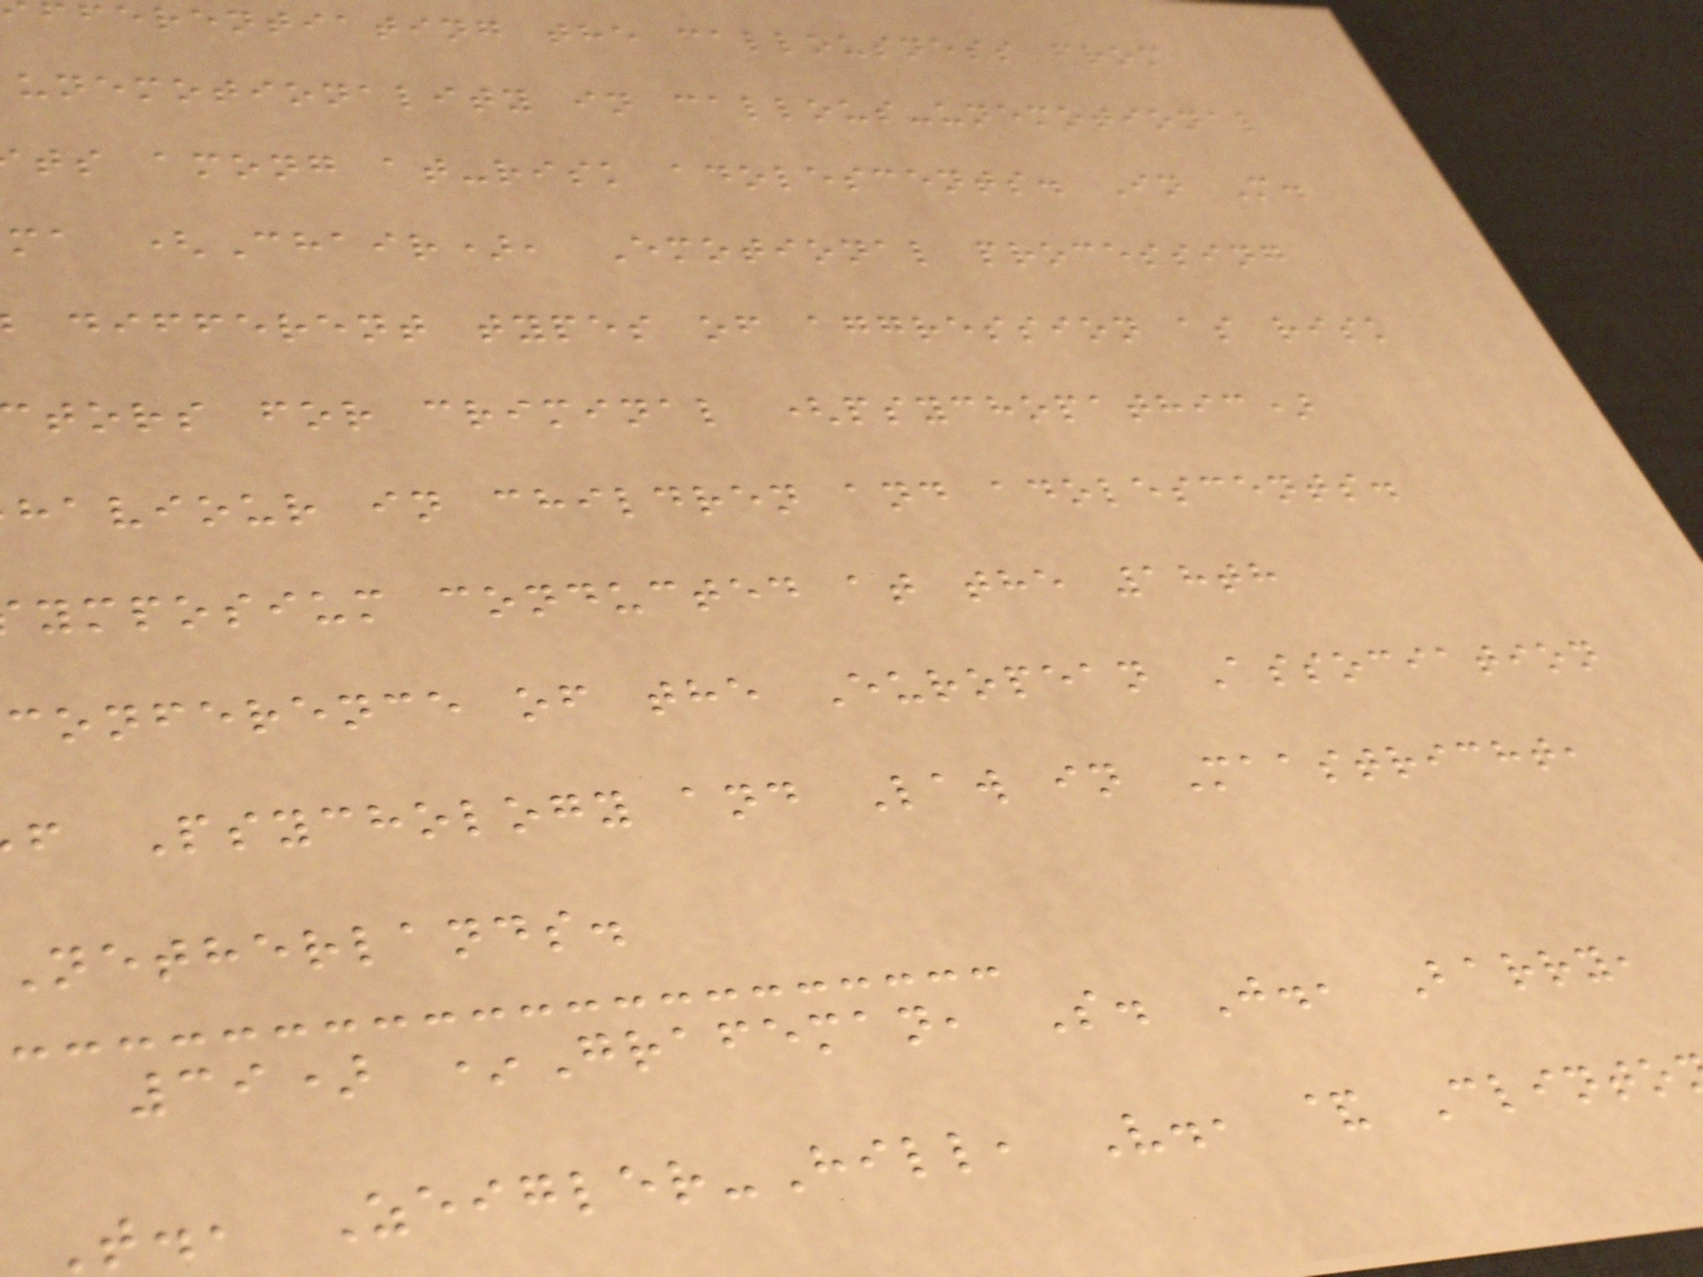ferentiating the callousness from
unemotionality in callous-unemotional
ts among at-risk adolescents. In M.
ma (Chair), Emotional processing
different types of aggression as risk
tors for criminal (psychopathic)
haviour in children and adolescents.
ymposium conducted at the 18th
conference of the European Association
f Psychology and Law in Maastricht,
netherlands.
39) *Grafeman, S. J., Barry,
T., Zeigler-Hill, V., & Clinto
